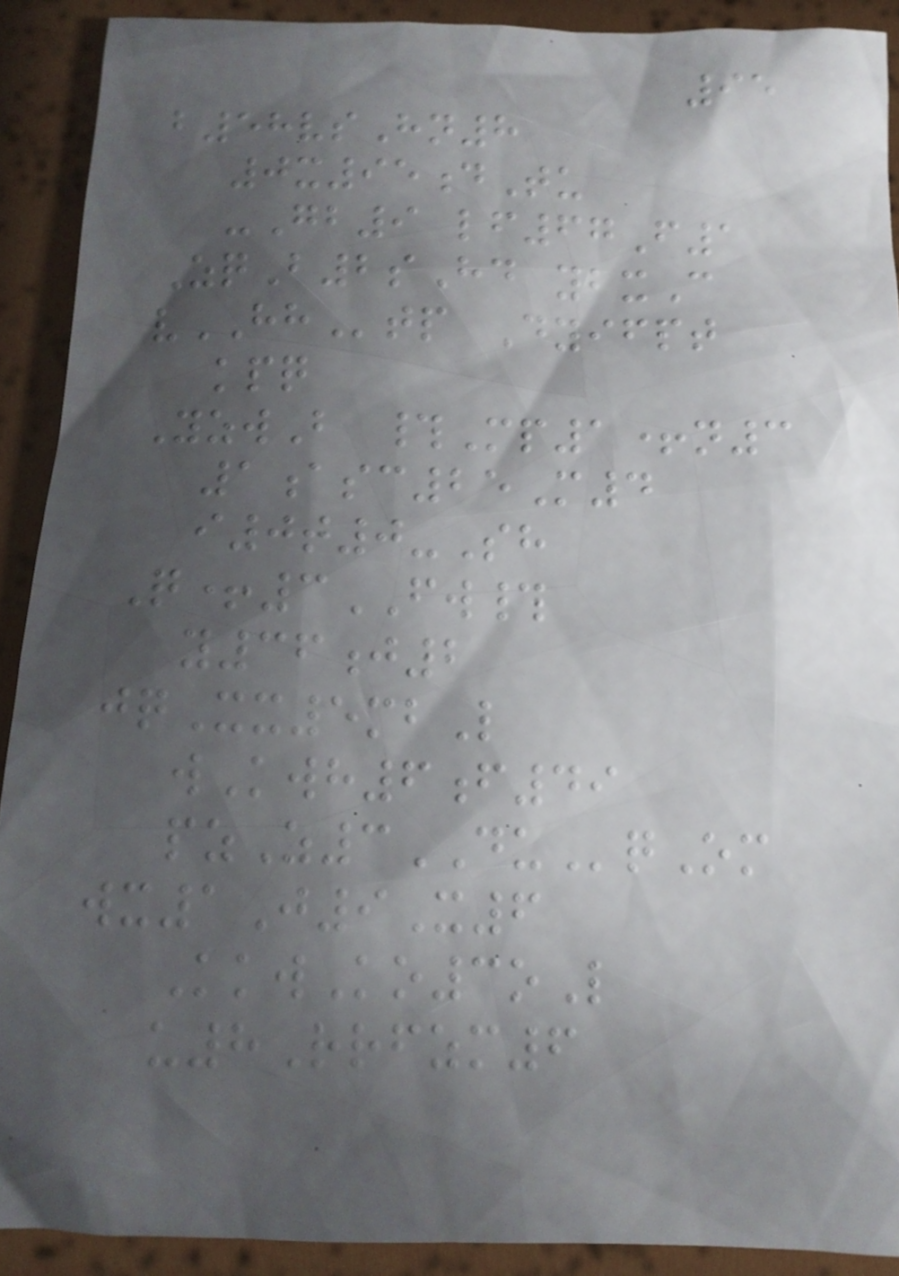95
b58vsHn8
0x95dTu
-Gb9 lf67F1
ZqB2sHd ybxC
vHHtp Dyifpt
kpq
YzwB #Mp1+n3
1asc25M4
i0t0-Sh
Q+3FW#
y36j2
jqXx5mbL
wKwh6f49
pzZ3DUqOm
wx1J9X6
KkwKo3oL
u8Rrfzm6
